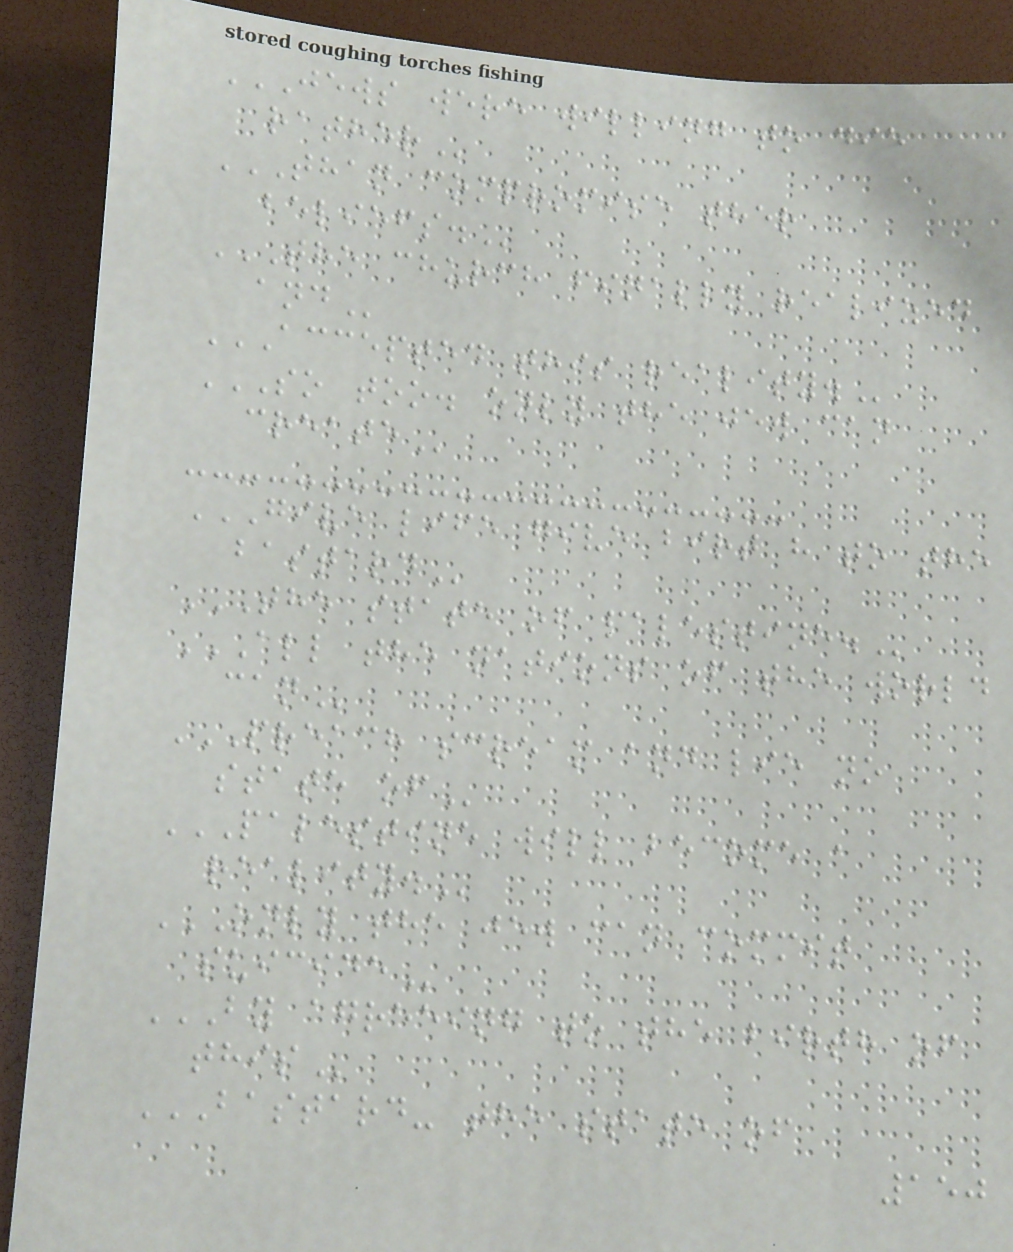JEWS WERE WILLING TO DIE
RATHER
THAN COMPROMISE THER
BELIEFS.
THE CHURCH FINALLY REALIZED
AND
ACCEPTED THIS REALITY.
SO TOO. ONLY THE JEW CAN
CREATE
GIVE LIFE GIVE BIRT H TO THE
BASTARD
THE STATE OF PALESTINE.
ALL THE NATIONS OF THE WORLD
CAN
PREACH SCREAM AND LIE NO
STATE OF
PALESTINE WILL BECOME A
REALITY.
ONLY THE JEW CAN COMMIT
SUICIDE
BY AGREEING TO THE BIRTH OF
THIS
BASTARD- THE STATE OF
150
